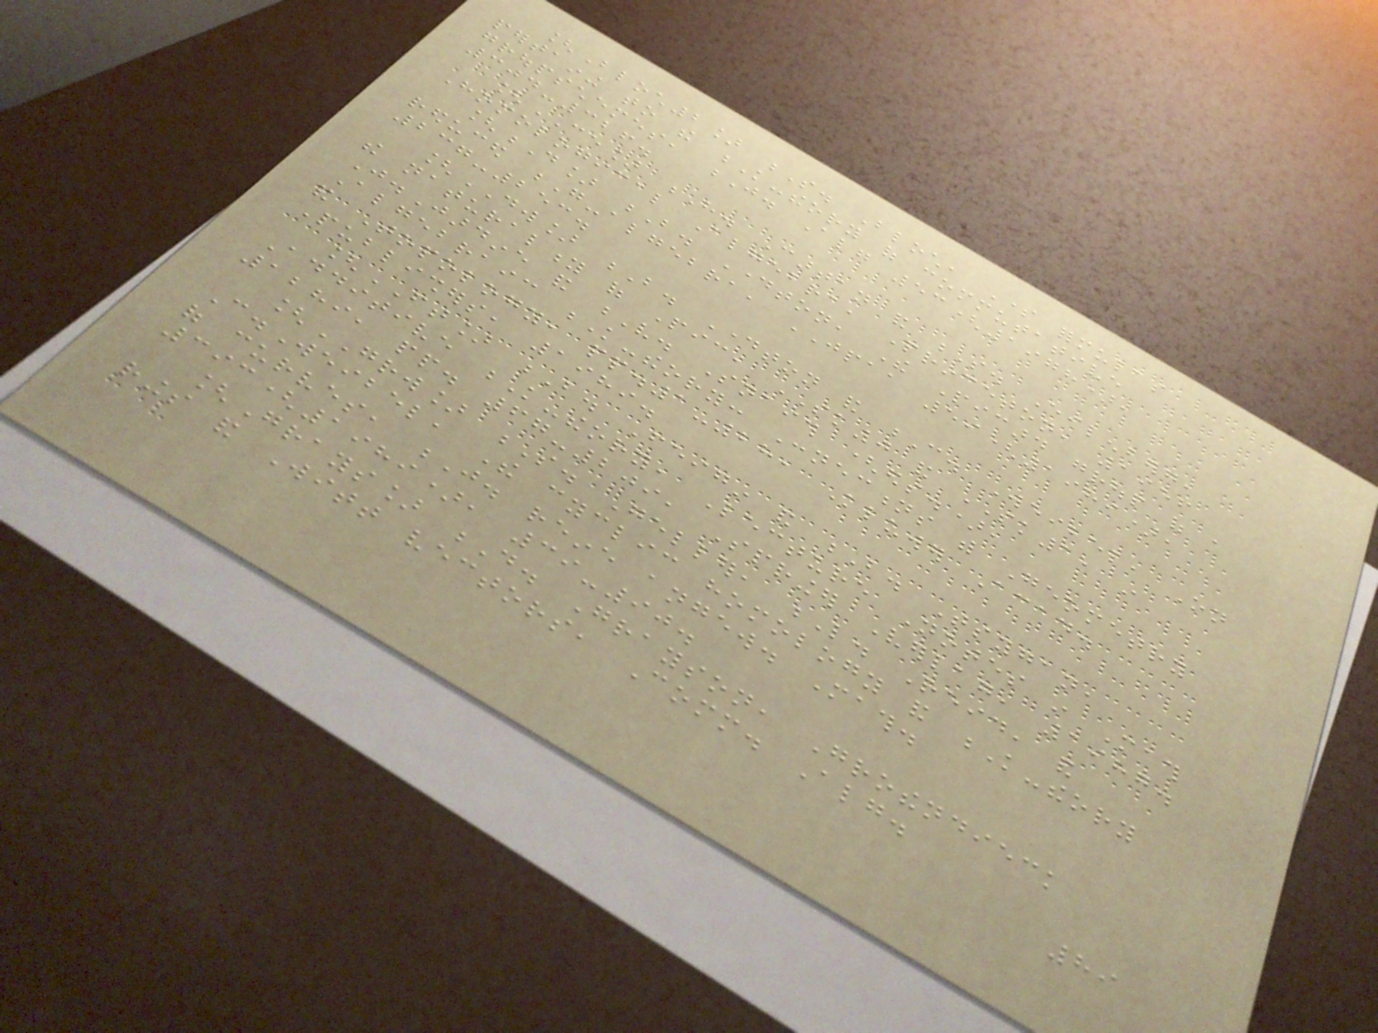[Bloch2] S. Bloch, Some formulas
pertaining to the K-theory of commutative
groupschemes, J. Alg 53(1978),
304-326.
[CE] H. Cartan and S. Eilenberg,
Homological Algebra, Princeton, 1956
[D] B. Dayton, The Picard group of a
reduced G-algebra, JPAA 59(1989),
237-253.
[DW] B. Dayton and C. Weibel, On
the naturality of Pic, SK0 and SK1, in
J.Jardine and V. Snaith (eds.),
Algebraic K-theory: Connections with Geometry
and Topology, pp.1-28, Kluwer Acad.
Publishers, 1989.
[FT] B. Feigin and B. Tsygan,
Additive K-theory, Lecture Notes in Math
1289, pp. 67-209, Springer Verlag, 1987.
[GRW] S. Geller, L. Reid, and
C.Weibel, The cyclic homology and K-theory
of curves, J. reine angew. Math.
393(1989), 39-90.
[Grays] D. Grayson, Grothendieck
rings and Witt vectors, Comm. Alg.
89
